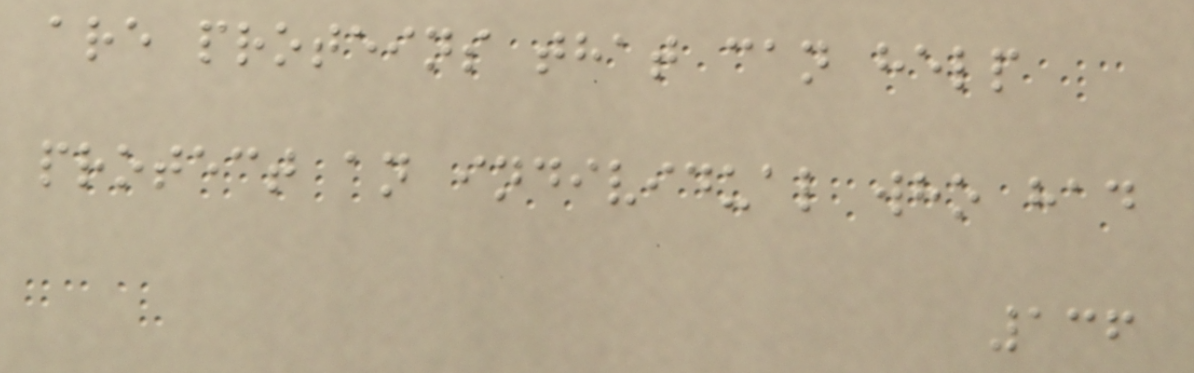are proteins that can help
protect an individual who had
136
